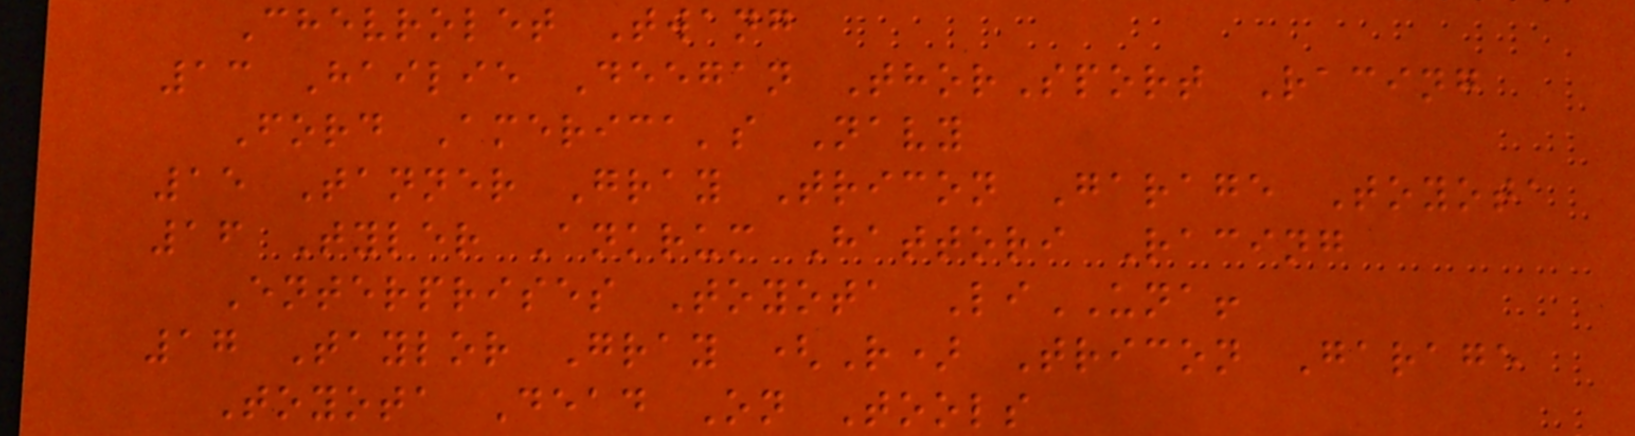Chevrolet Twang
13 Hailie Deegan ThorSport Racing
Ford America's Navy
15 Tanner Gray Tricon Garage Toyota
16 Tyler Ankrum Hattori Racing
Enterprises Toyota LiUNA!
17 Taylor Gray (R) Tricon Garage
Toyota Dead On Tools
